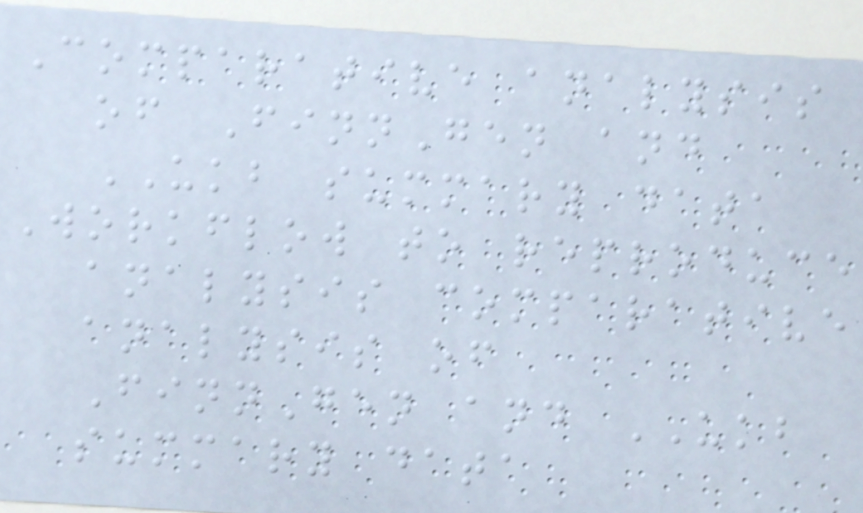Comparative analysis
of FinnGen and
UKB summary data
Workflow to reproduce
analysis comparative
analysis of
FinnGen and UKB
summary data
